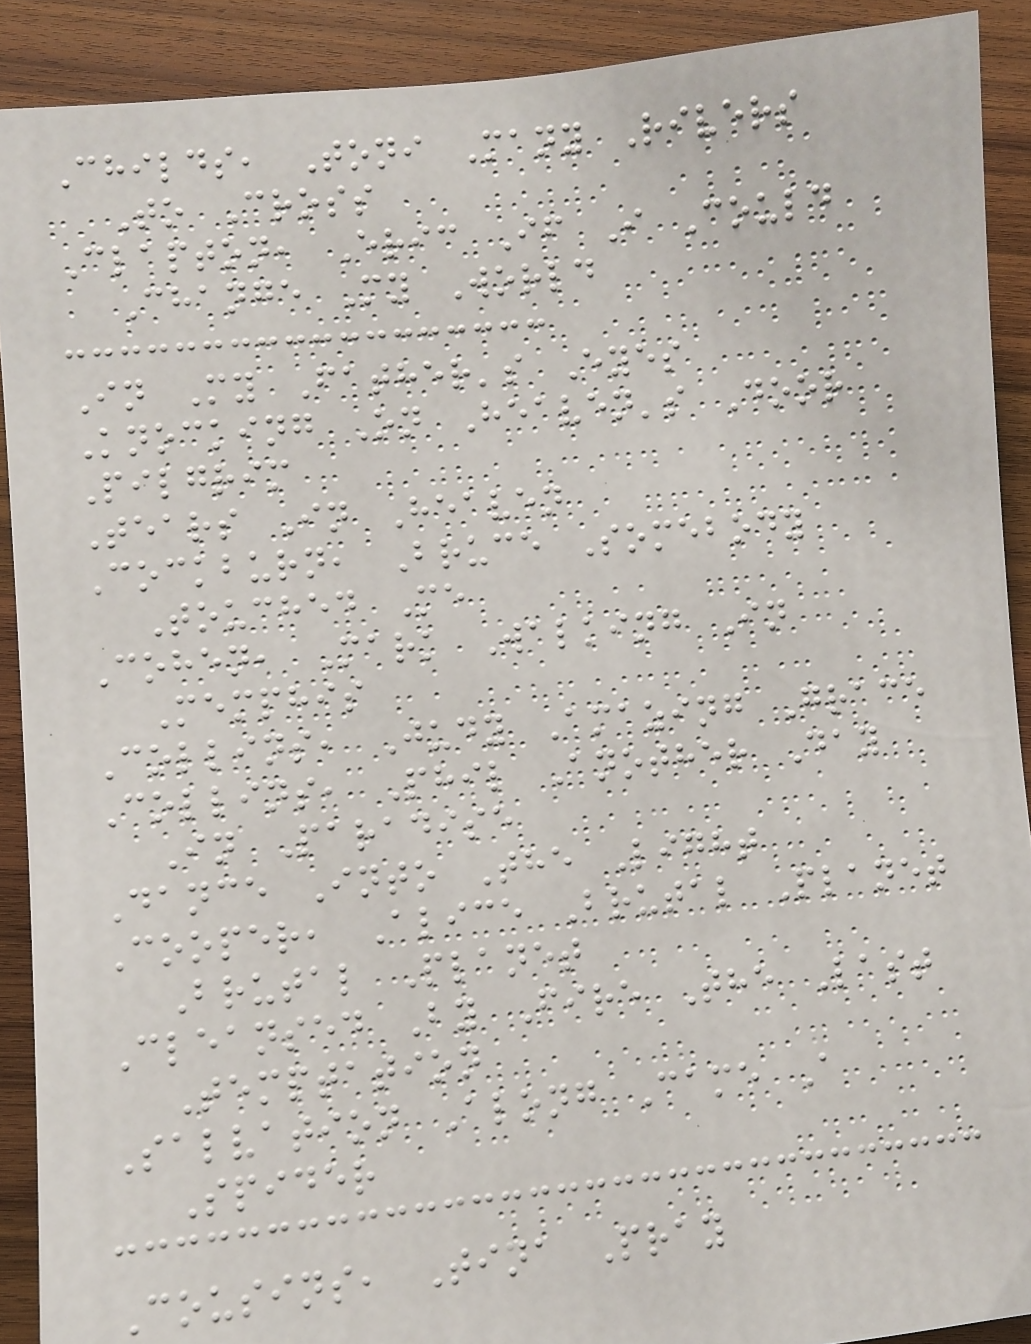Childs, Toni Many Rivers
To Cross
Clapton, Eric If I Could
Change My World
In My Father's Eyes
Knocking On Heaven's Door
Pilgrim
Tears In Heaven
Cockburn, Bruce Somebody
Touched Me
Cohen, Mark Walking In
Memphis
Collins, Judy Amazing Grace
Collins, Phil Another Day
In Paradise
Dance Into The Light
Cooper, Alice Brutal Planet
Brutal Planet
Cleansed By Fire The Last
Temptation
Salvation Along Came A
Spider
Cousins, Tina Pray
